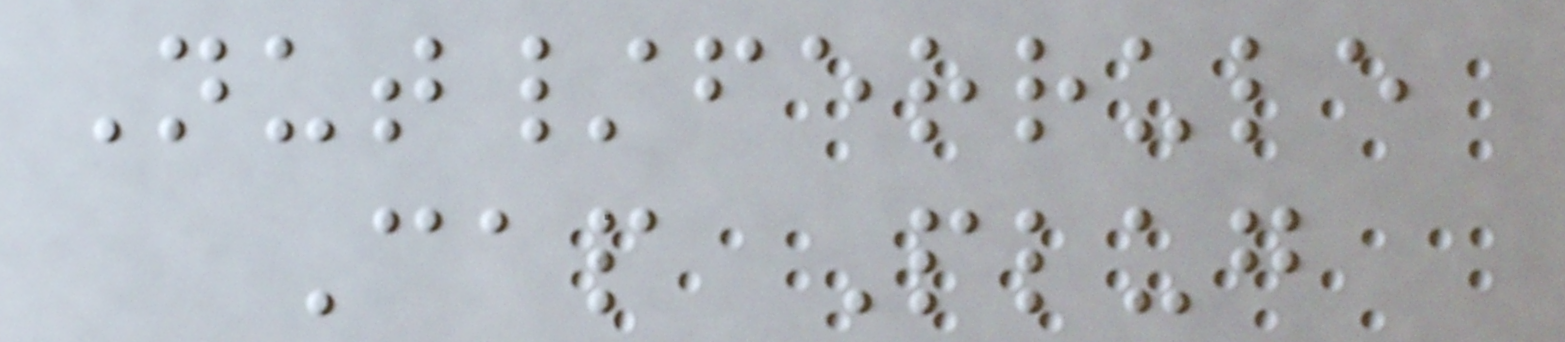Nut/ferrule
Cap Plug
